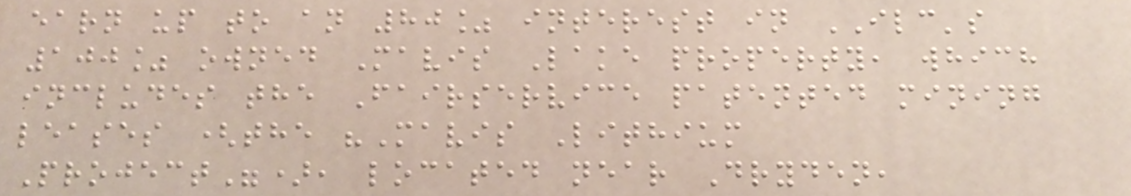earn up to an 80% interest in ILC's
100% owned Mavis Lake property, which
includes the Fairservice patented mining
leases (the "Mavis Lithium
Project"), located near Dryden,
